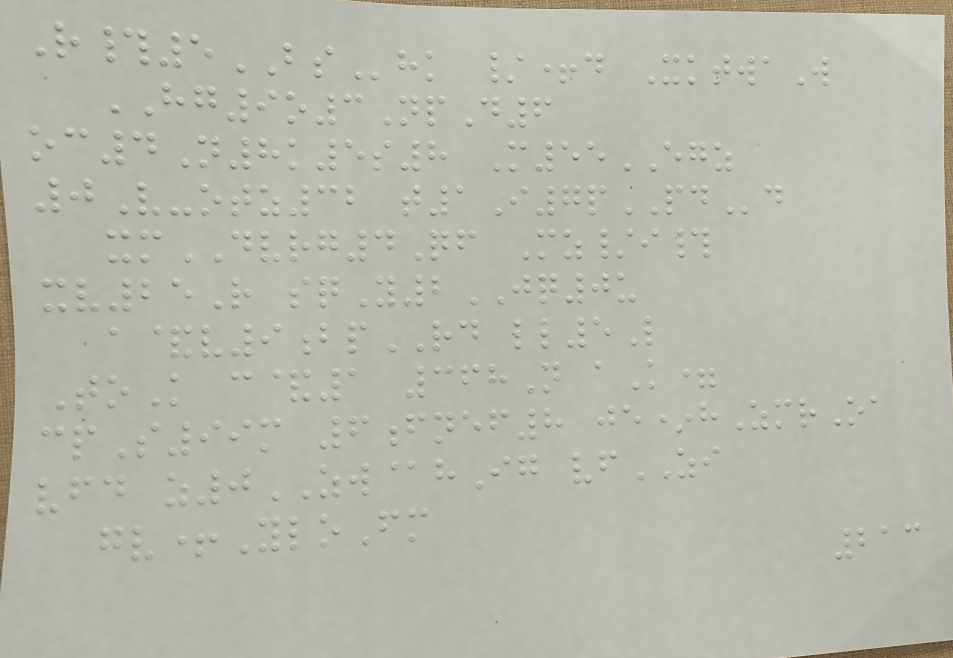R#5BShk /+d XktwaW
HG9o3NpD6
oc4N8k5s8 M55EGZ
0V-otz32 t1I7pPDd
xmDVRG4Qf Mz/i#
xv25R sqY2JQ0u
a&v9bpRD ll5L
ToK c&1 368N aK=
cpS99m 6fnef8 je*hZmrOa
vfd z0ZW@hIg vfZI
gv+YloFm
213
